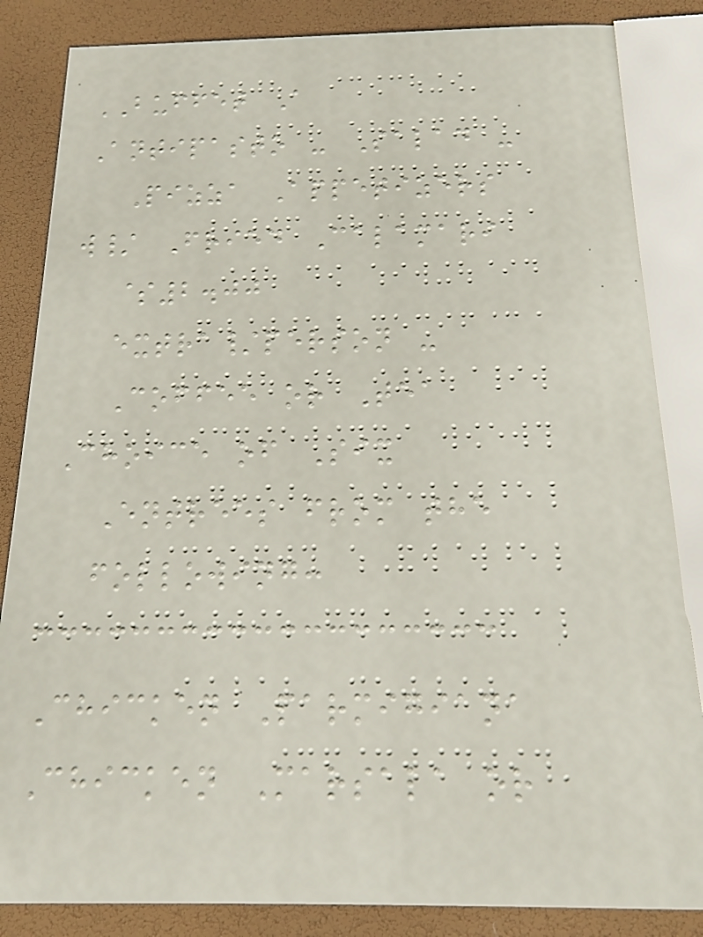BUFFET A
Antipasto - Salad -
Pizza Appetizers
w/ Fried Calamari
$2.00
extra/person -
Coffee or Tea
Choice of Six
Entrees from the
following:
Chicken Parmigiana
Chicken Marsala or
